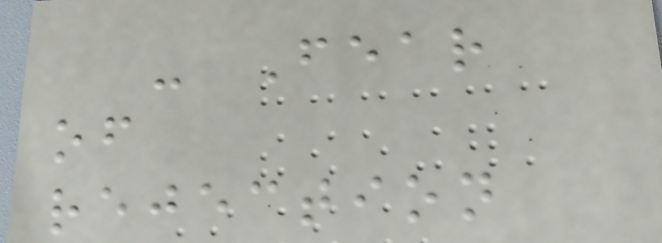- Fear
of
rejection
